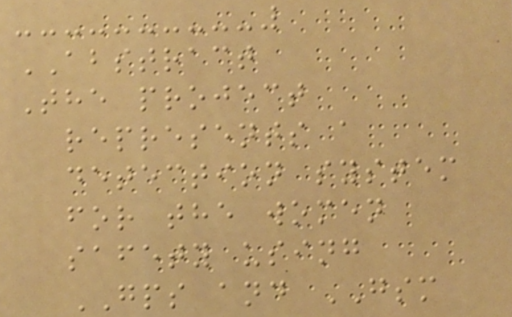ABSTRACT
The project
represents a
detection system
for the women
safety using
GPS and GSM
